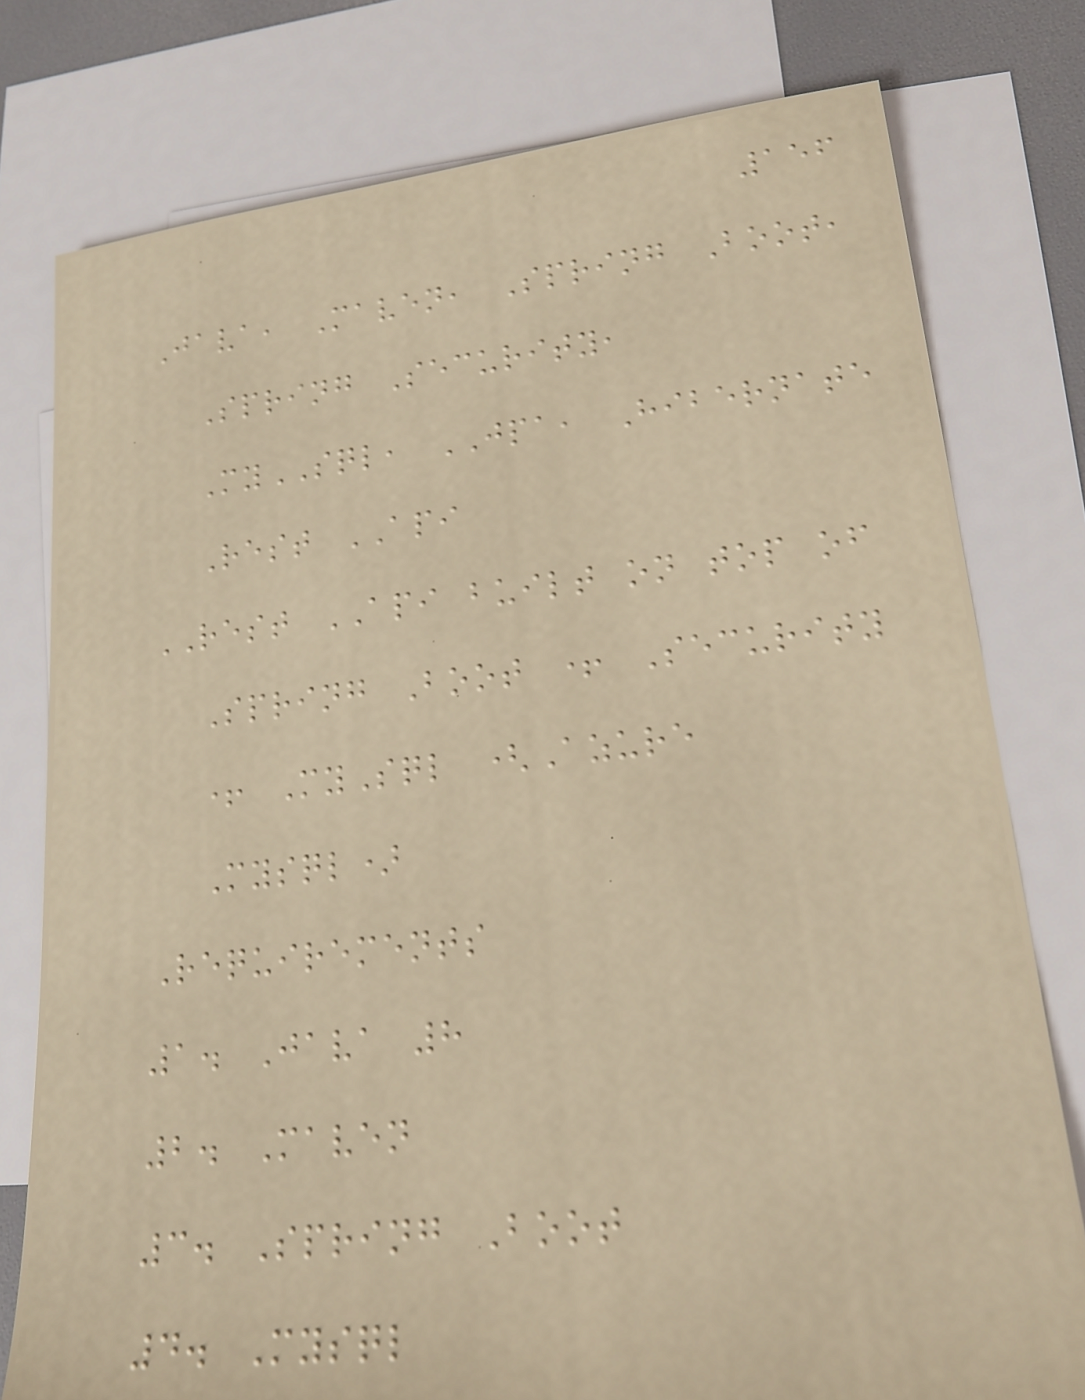156
Java, Maven, Spring Boot,
Spring Security,
MySQL, JPA, Hibernate
Rest API
REST API built on top of
Spring Boot + Security
+ MySql (Azure
Mysql)
Requirements
1. Java 8
2. Maven
3. Spring Boot
4. Mysql
